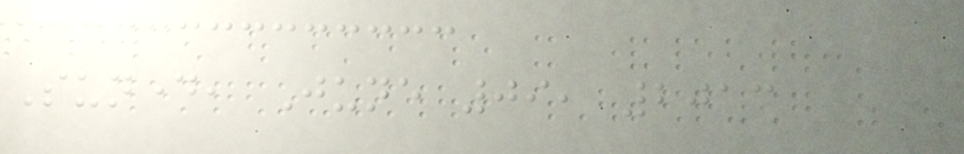Sunday, June 09, 2013
